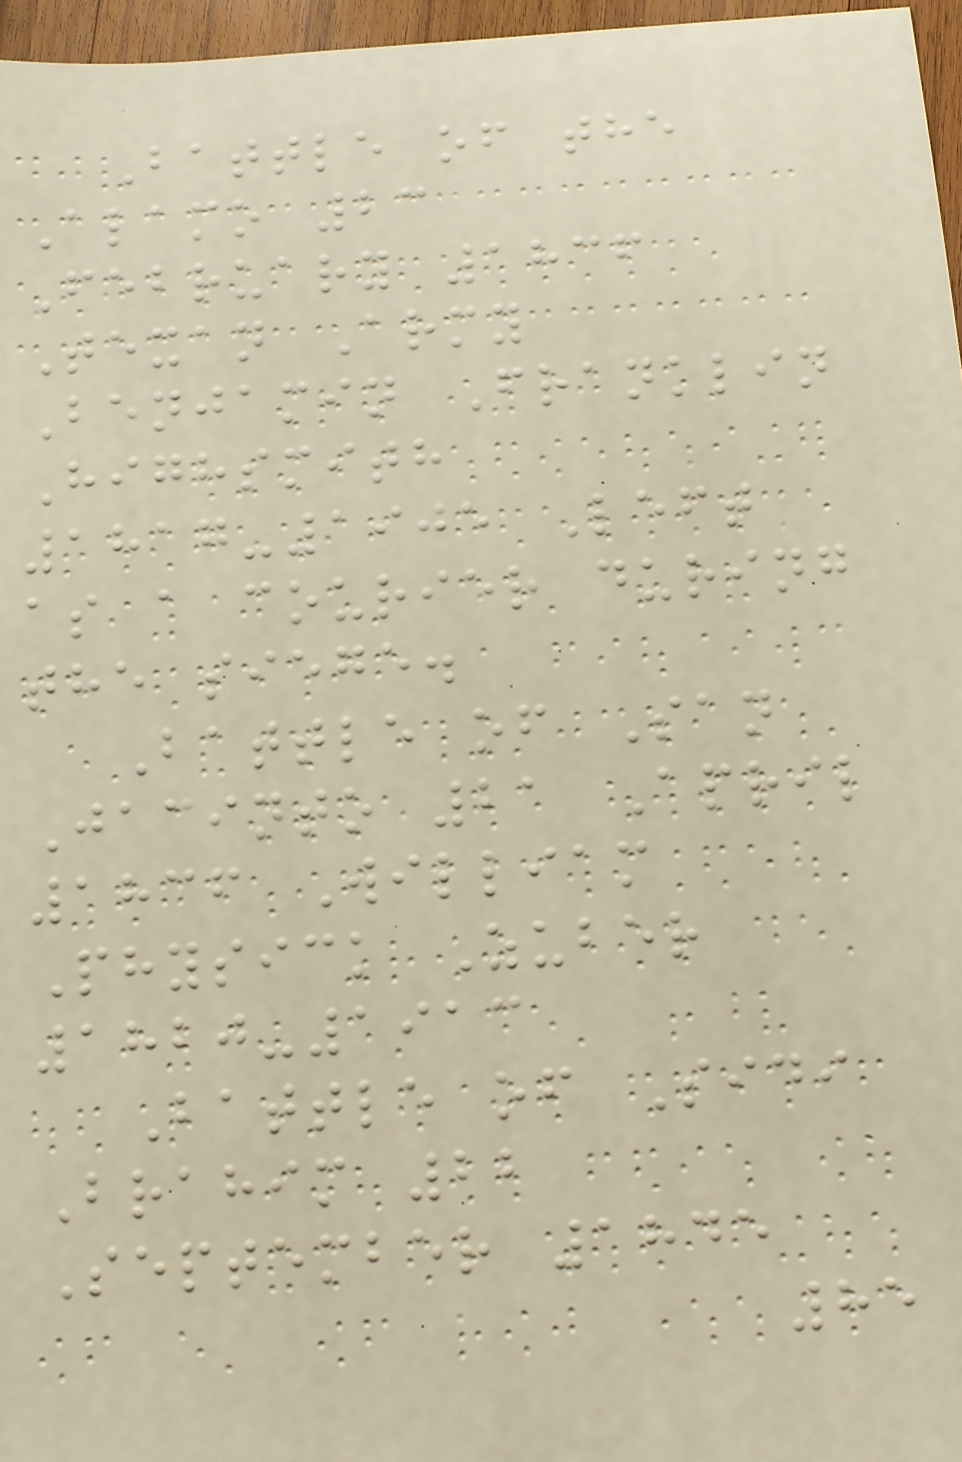Battle of the
Alamo 23
February 1836
Texan Army
Benjamin Franklin
Highsmith
1817-1905 Left
as a courier during
the siege.
Battle of San
Jacinto 21 April
1836 William
Physick Zuber
1820-1913
Battle of Sidi
Brahim 22
September 1845
85
